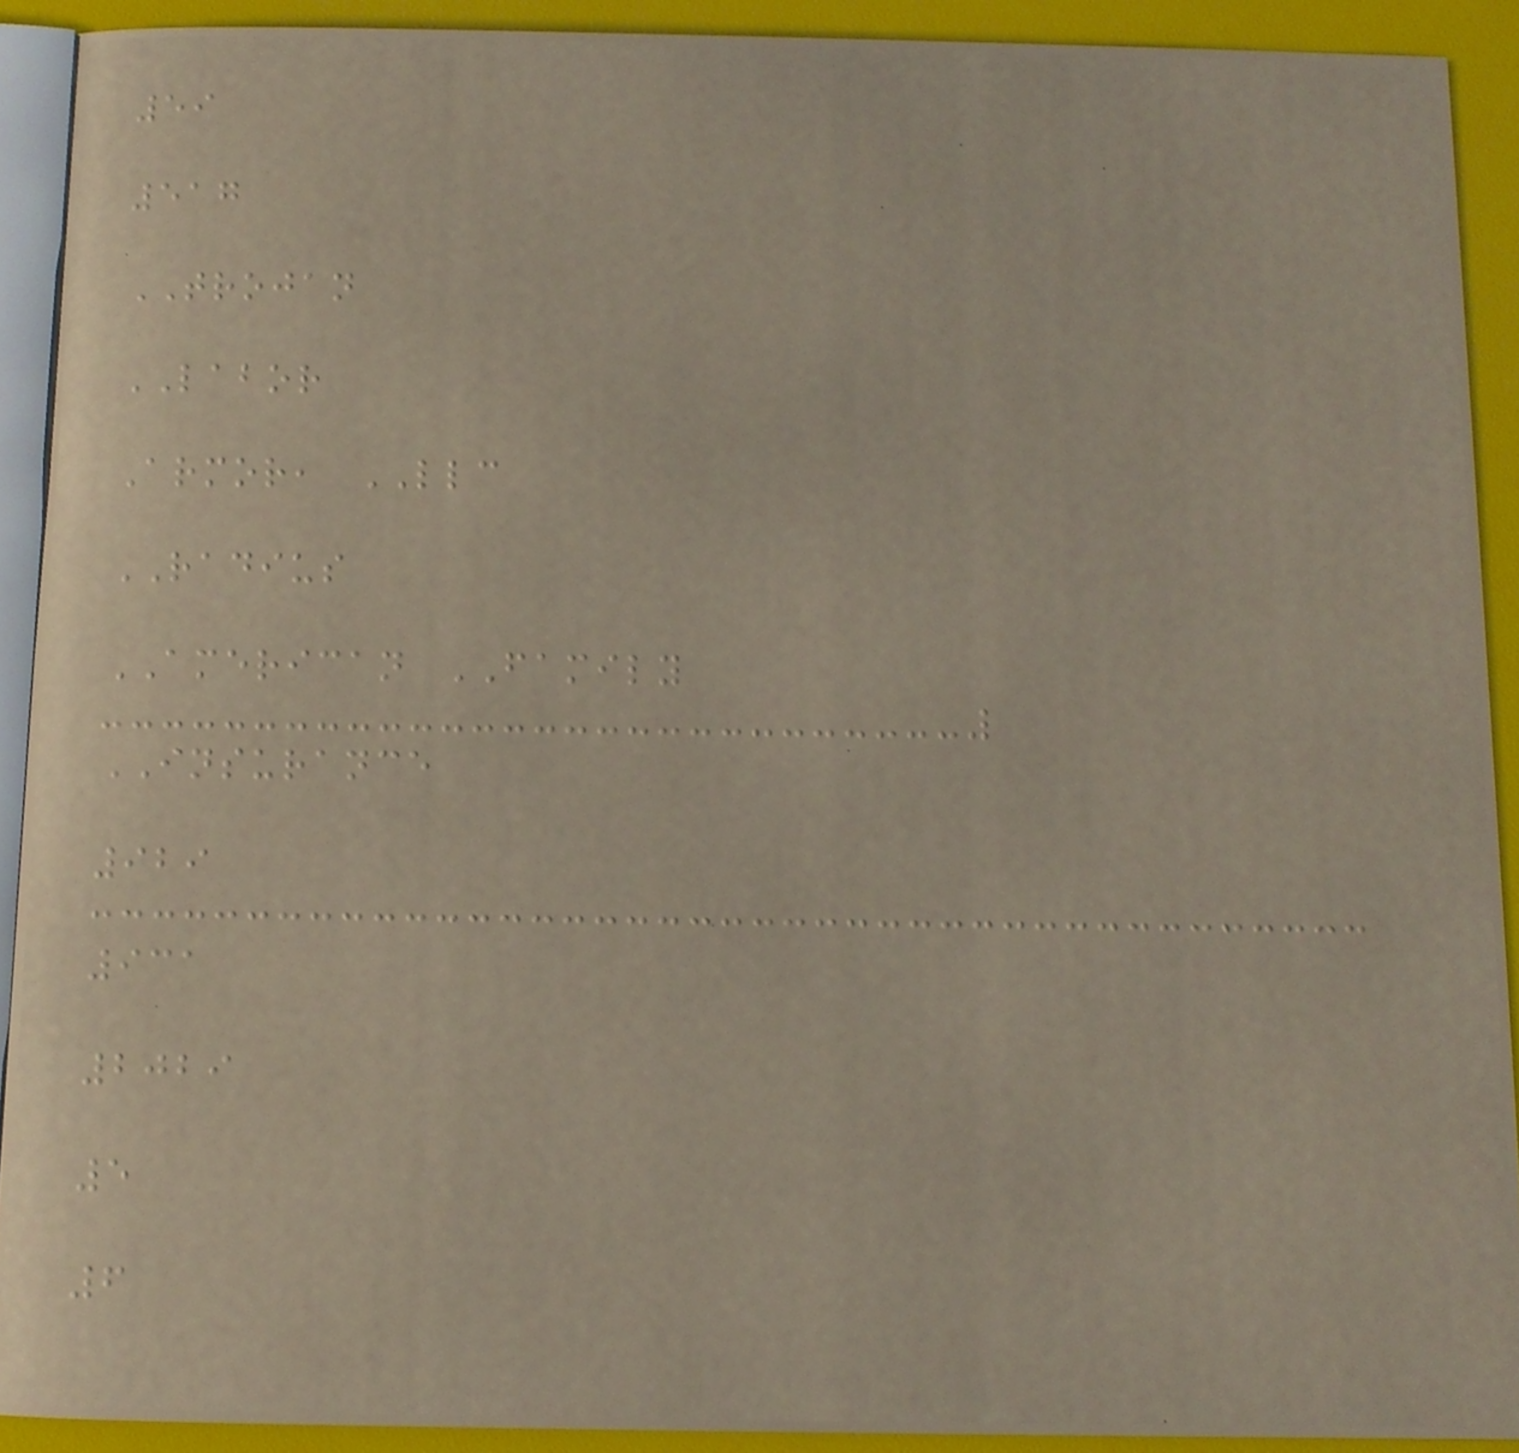59
517
TROJAN
LABOR
Armor, LLC
RADIUS
AMERICAN FAMILY
INSURANCE
929
931
2029
5
6
